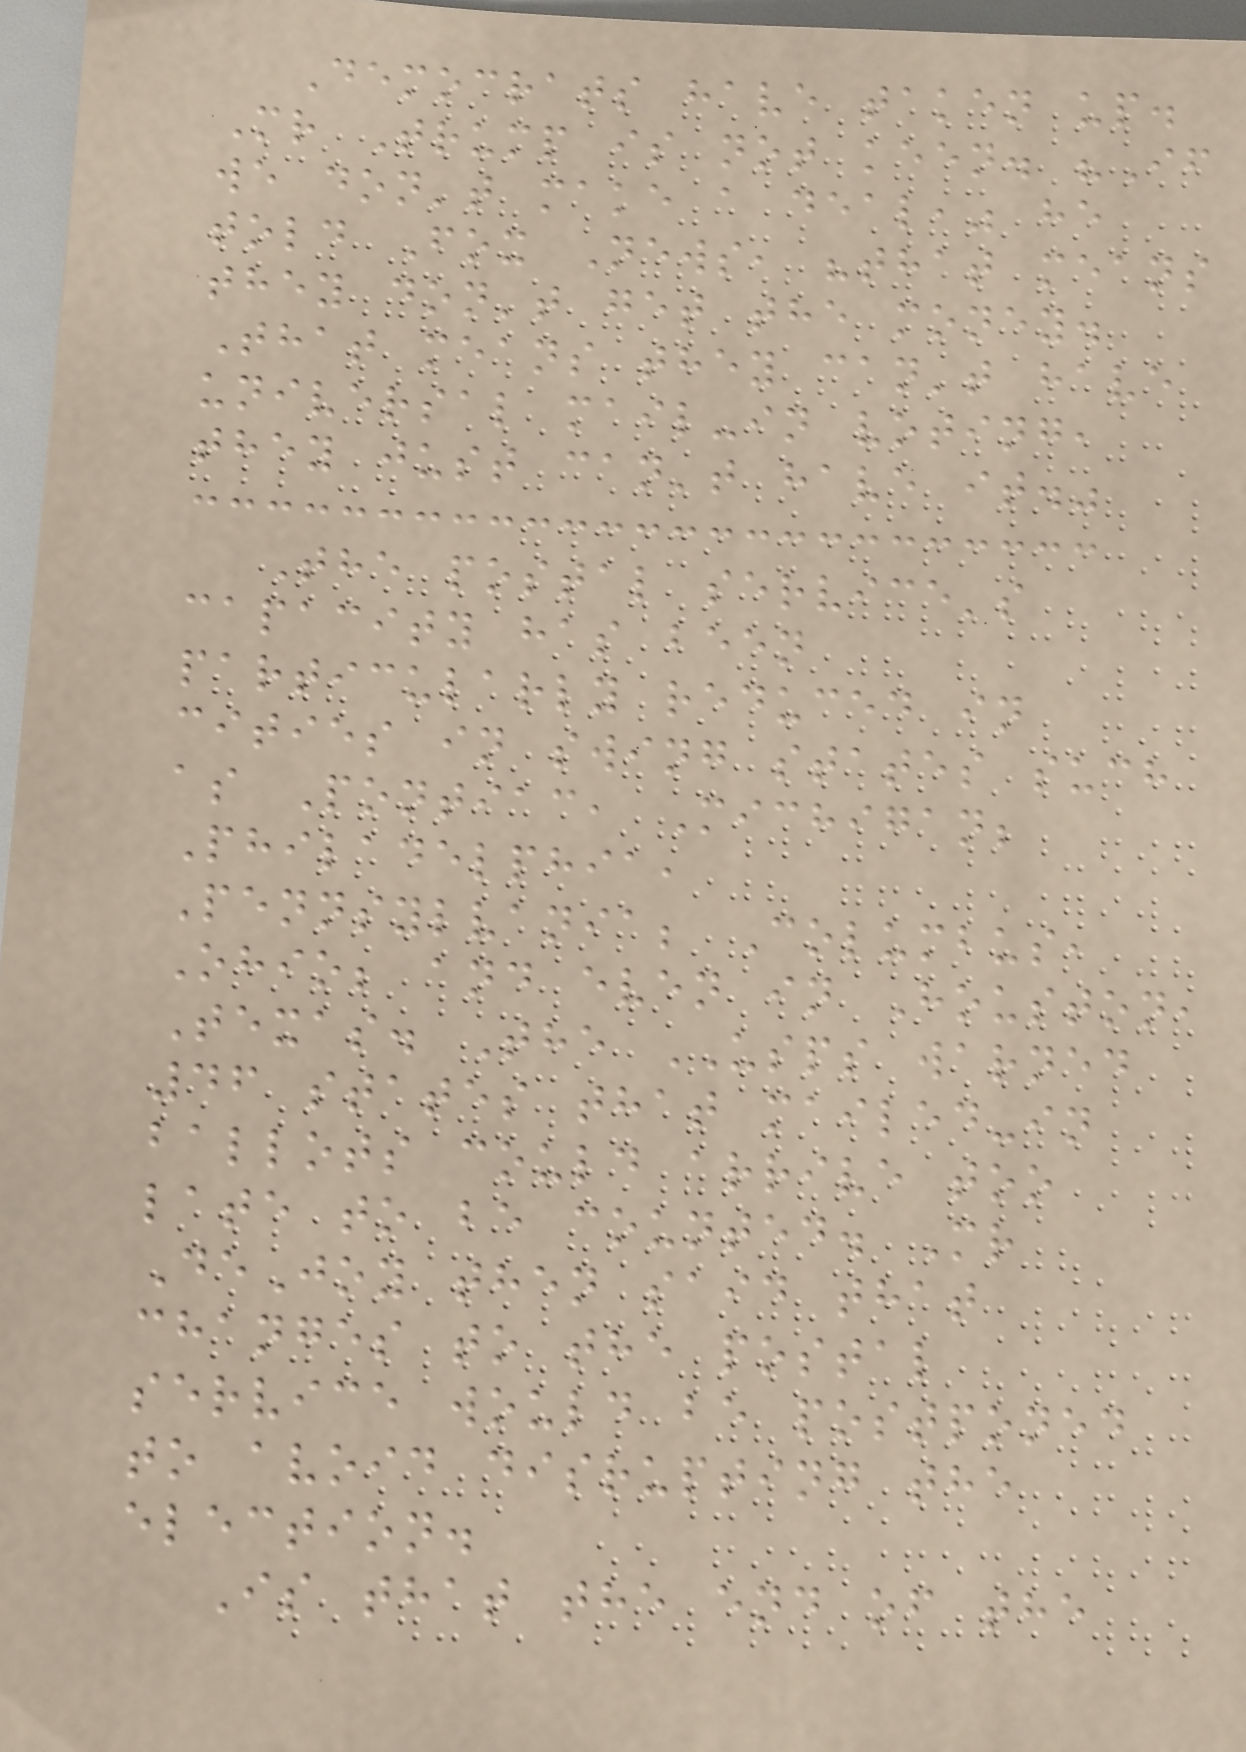Democrats have taken up.
Mr Trump is not keen. "If
we don't make a deal," he
told Fox News, "that means
they don't get the money.
That means they can't have
universal mail-in voting,
they just can't have it."
The postal service's
capacity has been
particularly reduced in
cities in swing states such
as Pontiac, Michigan;
Philadelphia,
Pennsylvania; Columbus,
Ohio; and even in Houston,
Texas. The USPS warned
46 states that mailed-in
ballots could arrive too
late to be counted. Mr
DeJoy then said that
changes to the postal
service would be postponed
to avoid disrupting the
election.
Is that the end of the
